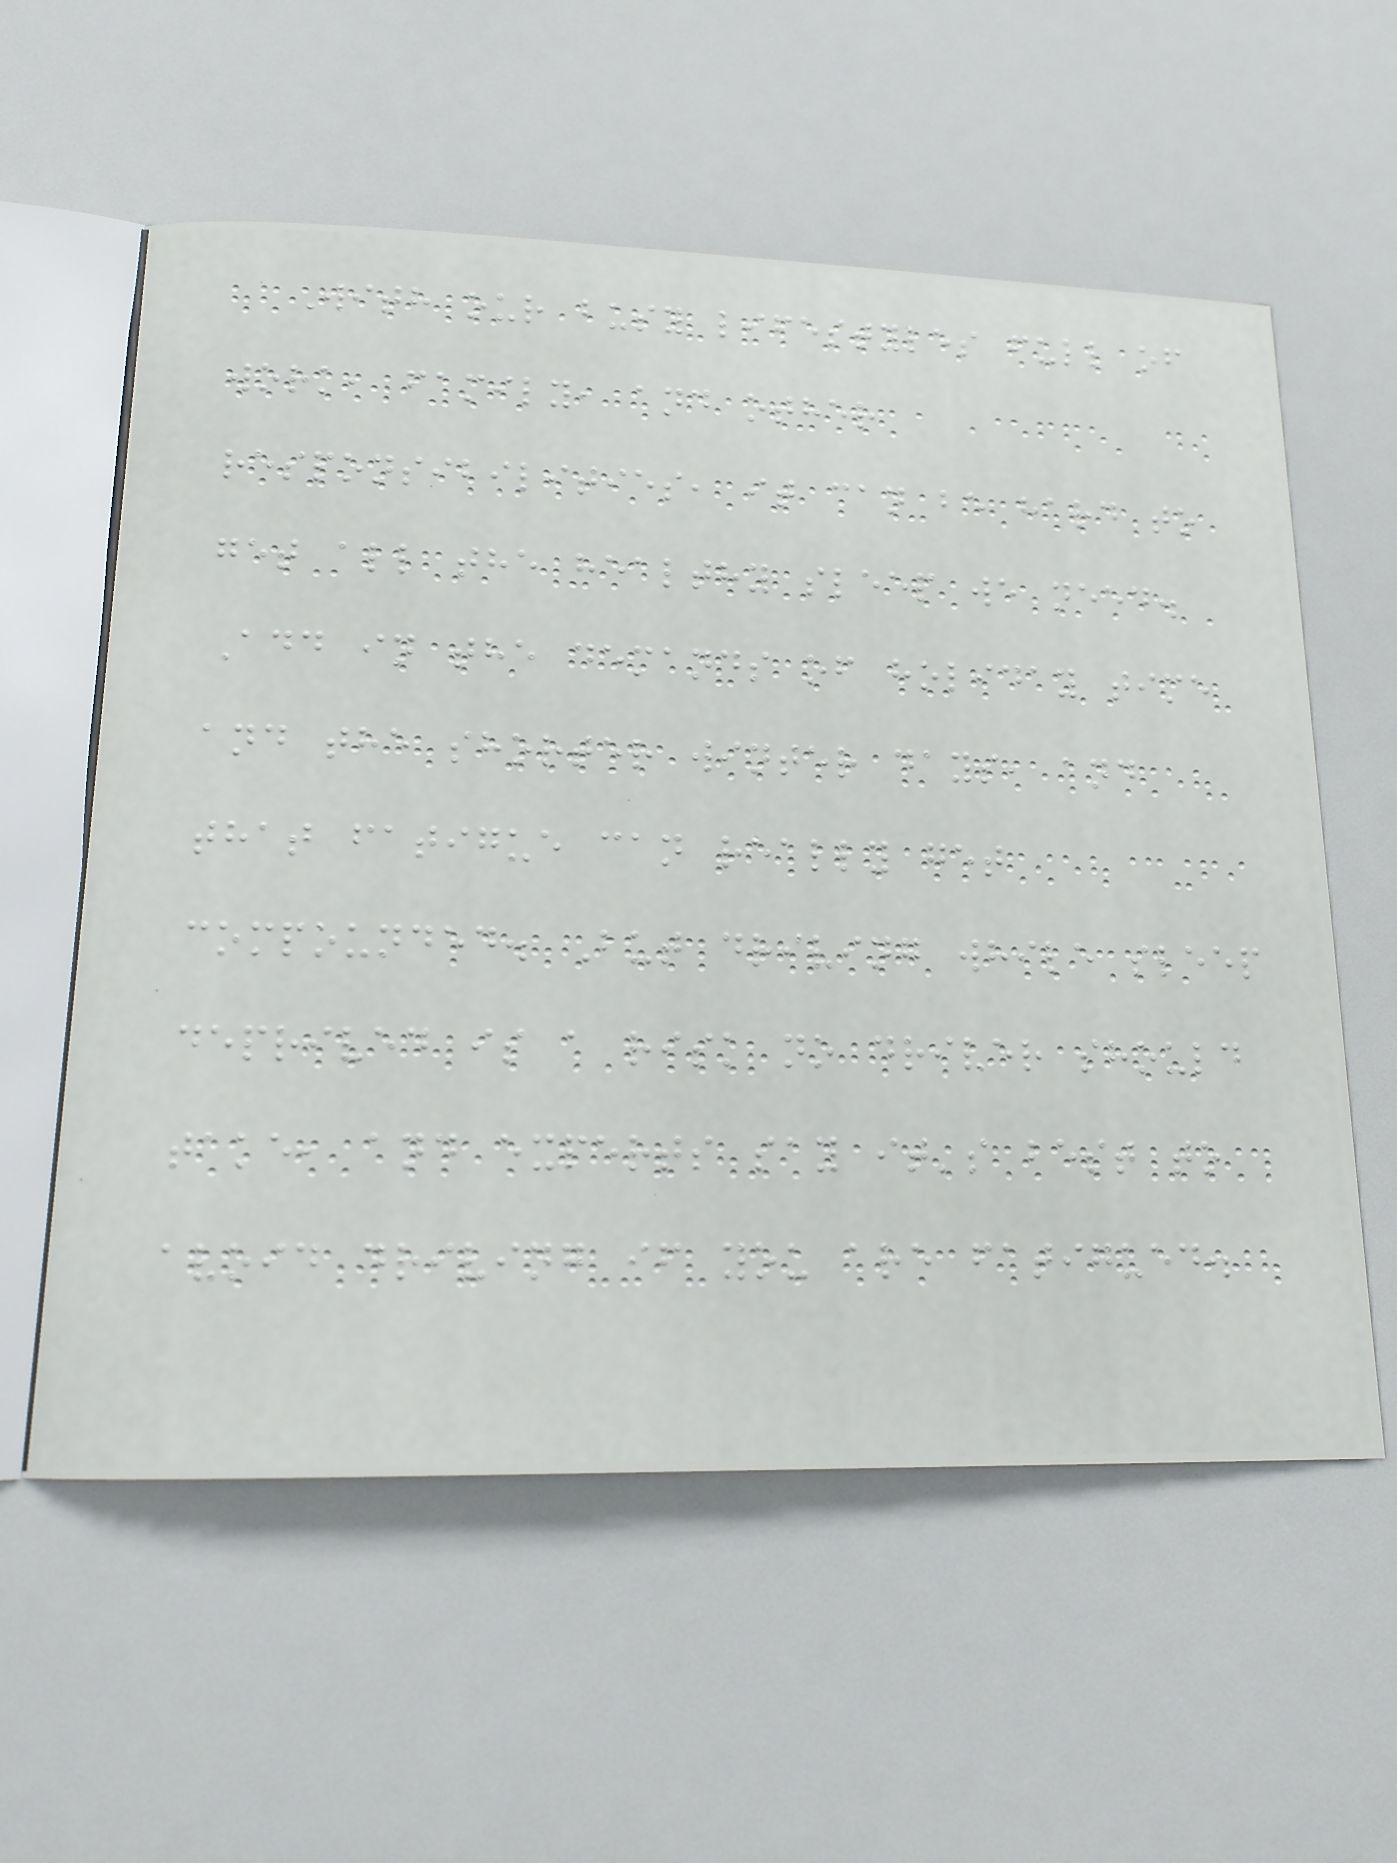With our busy lifestyles full of
work, family, and other
responsibilities, it can be hard to
get all the healthy sleep we need.
Add in the demands of holiday time
and the shorter winter days, and
that fatigue can really get
compounded. But driving while sleep
deprived is a risk no driver should
take, and experts say it's best to
avoid driving if you are fatigued.
